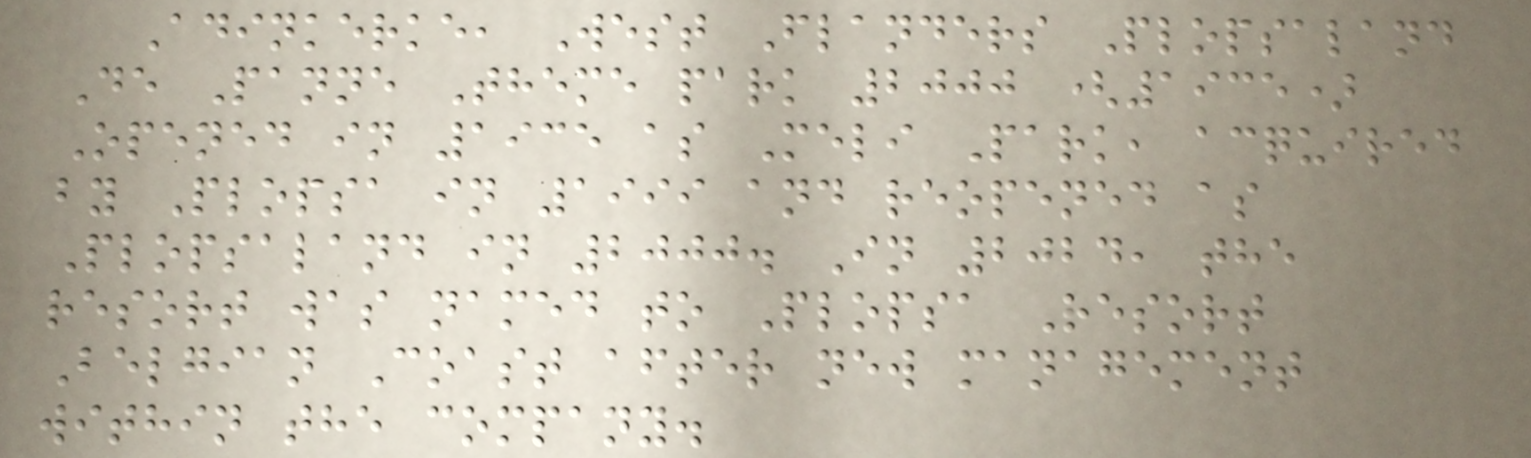Adinkerke, West Flanders Plopsaland
De Panne Theme park 2000 (1935)
Opened in 1935 as Meli Park, acquired
by Plopsa in 1999 and reopened as
Plopsaland in 2000. In 2024, the
resort was named to Plopsa Resort
Belgian Coast after new management
within the company.
